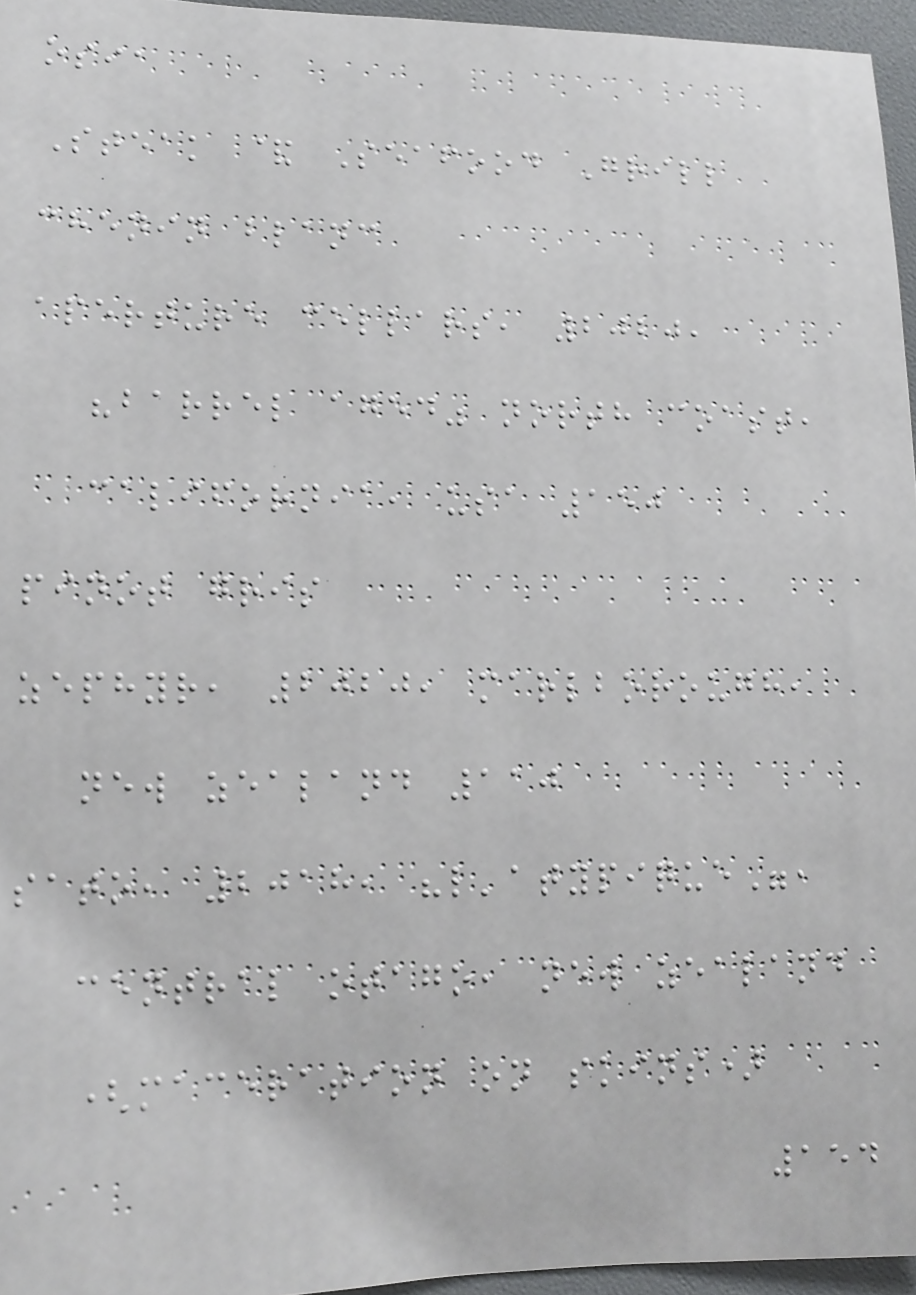osia
Steak & Seafood Grill
chenin blanc
aperture cellars, 2020,
"barrel aged" north coast,
california, usa 150
pinot gris
zephyr, 2020, marlborough,
new zealand 110
sato, 2018, "l'atypique",
central otago, new zealand
(maceration on skins)
154
